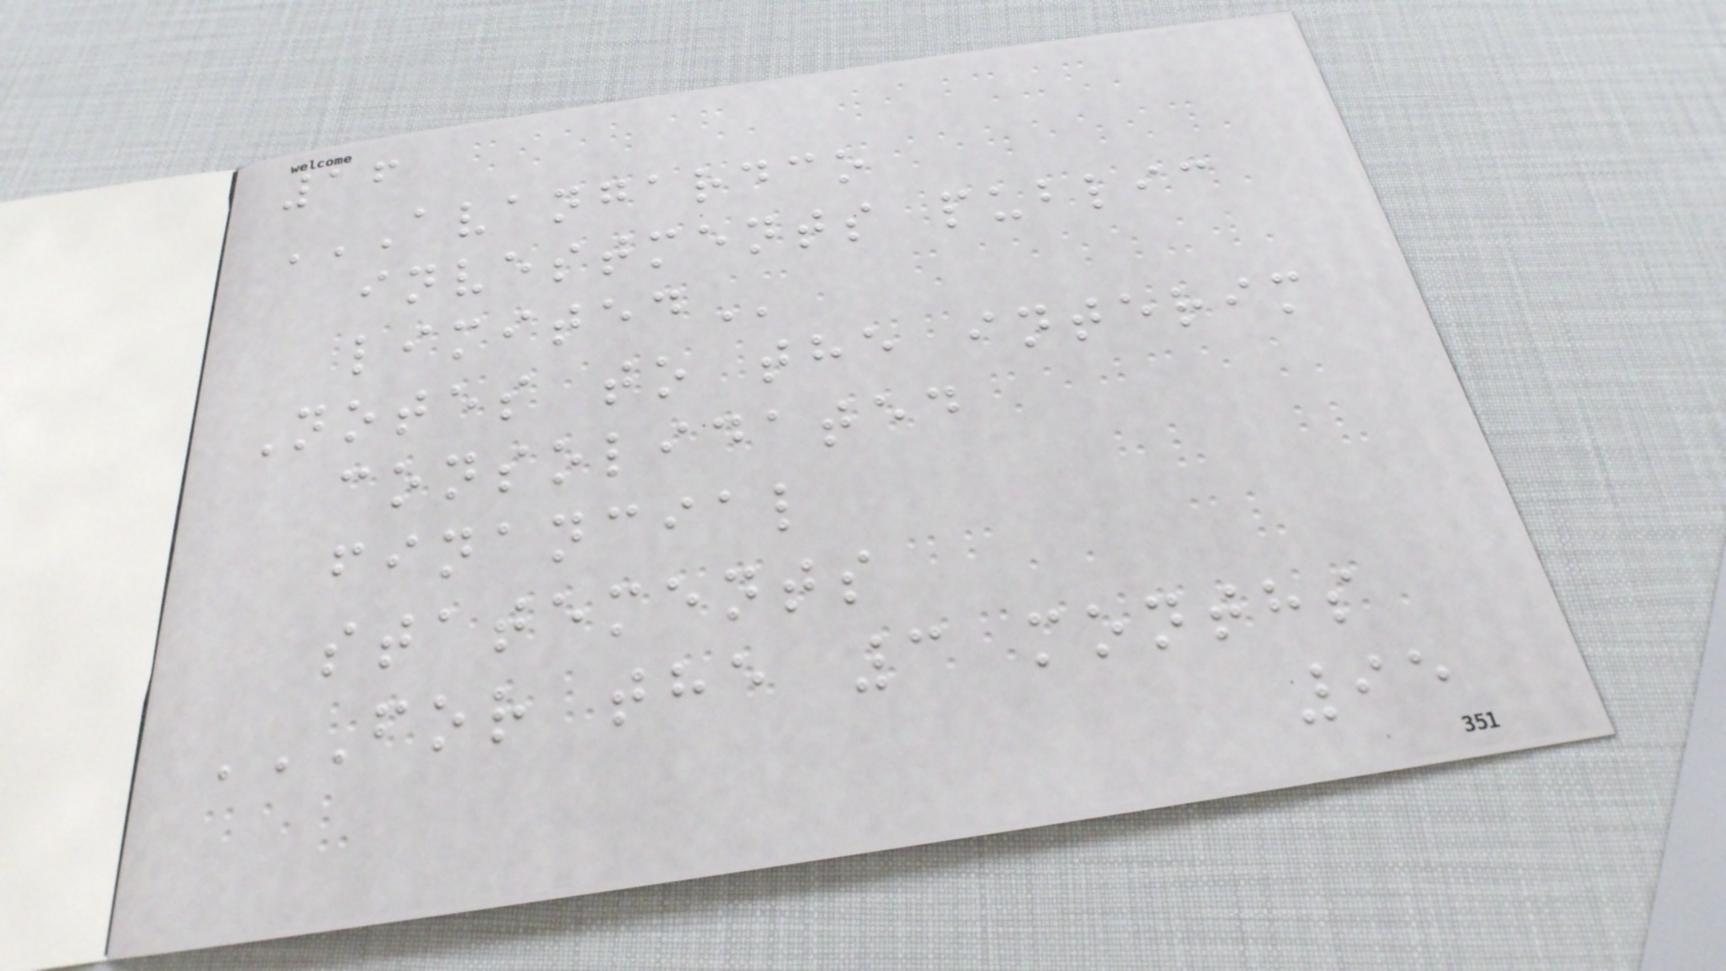16
AVANGARDCO
INVESTMENTS PUBLIC
LIMITED
Notes to the interim
consolidated
financial
statements
FOR THE 3 MONTHS
95
